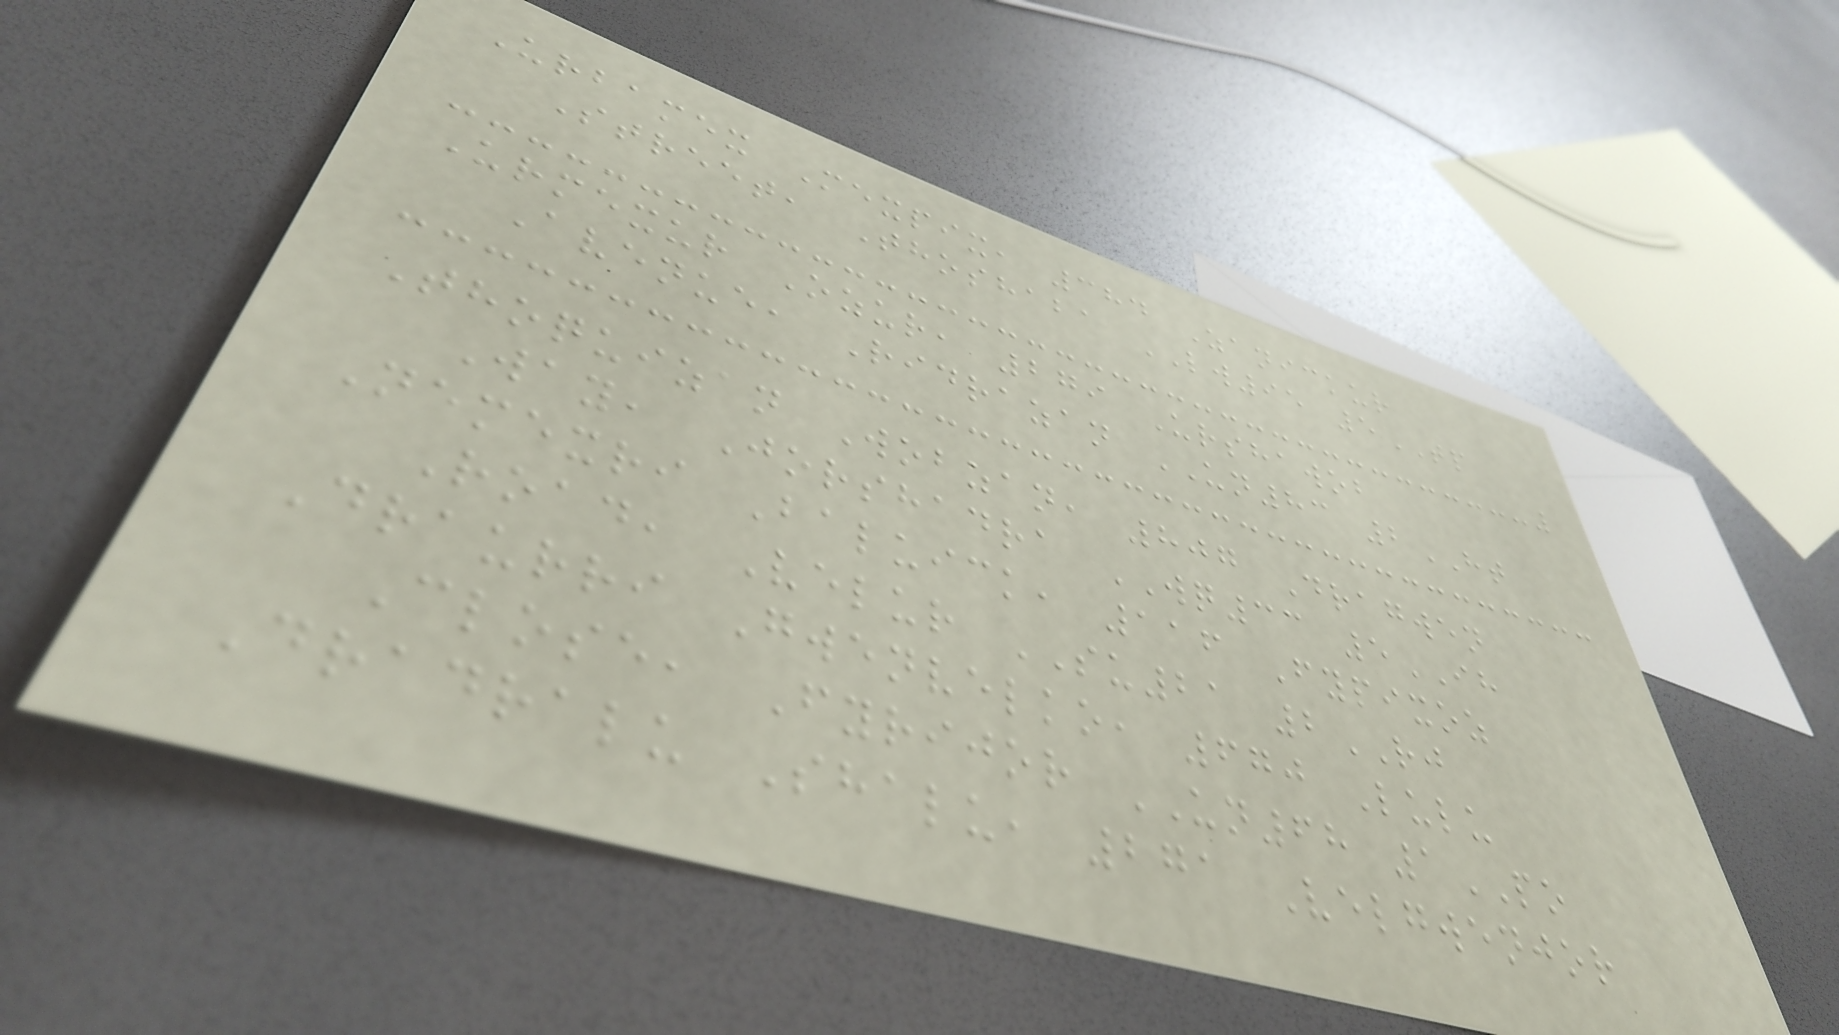Urbamex Mexpix, 384 Zanickur
Street, Thoshaba LW95 5TP
Urmexur Ozur, 279 Urshawob
Avenue, Ridrazan UN83 2HT
Thoquizan Wobzan, 807 Dragwen
Way, Jorshadra WQ33 5IH
Nemexri Baluick, 116 Fypixoz
Road, Velur SU21 2RJ
Draurri Gwenvelko, 670 Lulu
Close, Fyrijor UN68 1PO
Dradralu Shalu, 271 Velgwenjor
